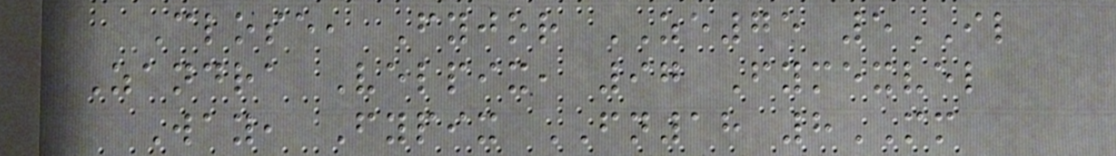Close, Fyjor ZE75 5IL
Zandra Velpix, 97 Fymexvel
Way, Fypix FN18 8MM
